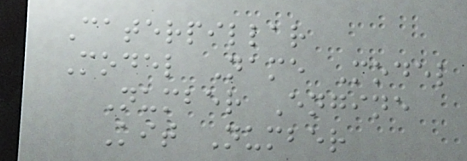Caterpillar
Model Name Model
Number Engine
Kit Number
